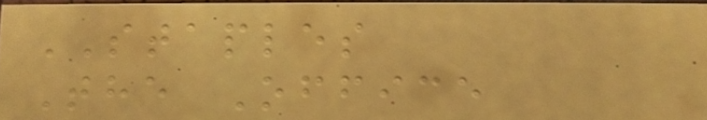STAPLES
The Office
